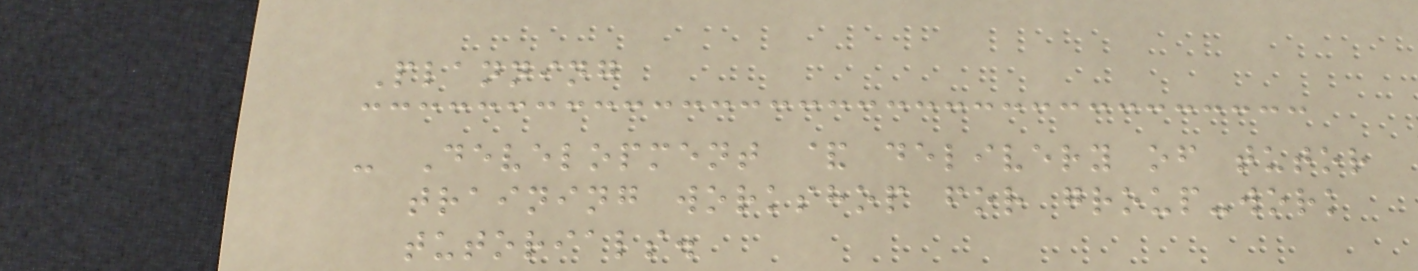Planning
- Development & delivery of tutor
training workshop for group-work
tutorials.
